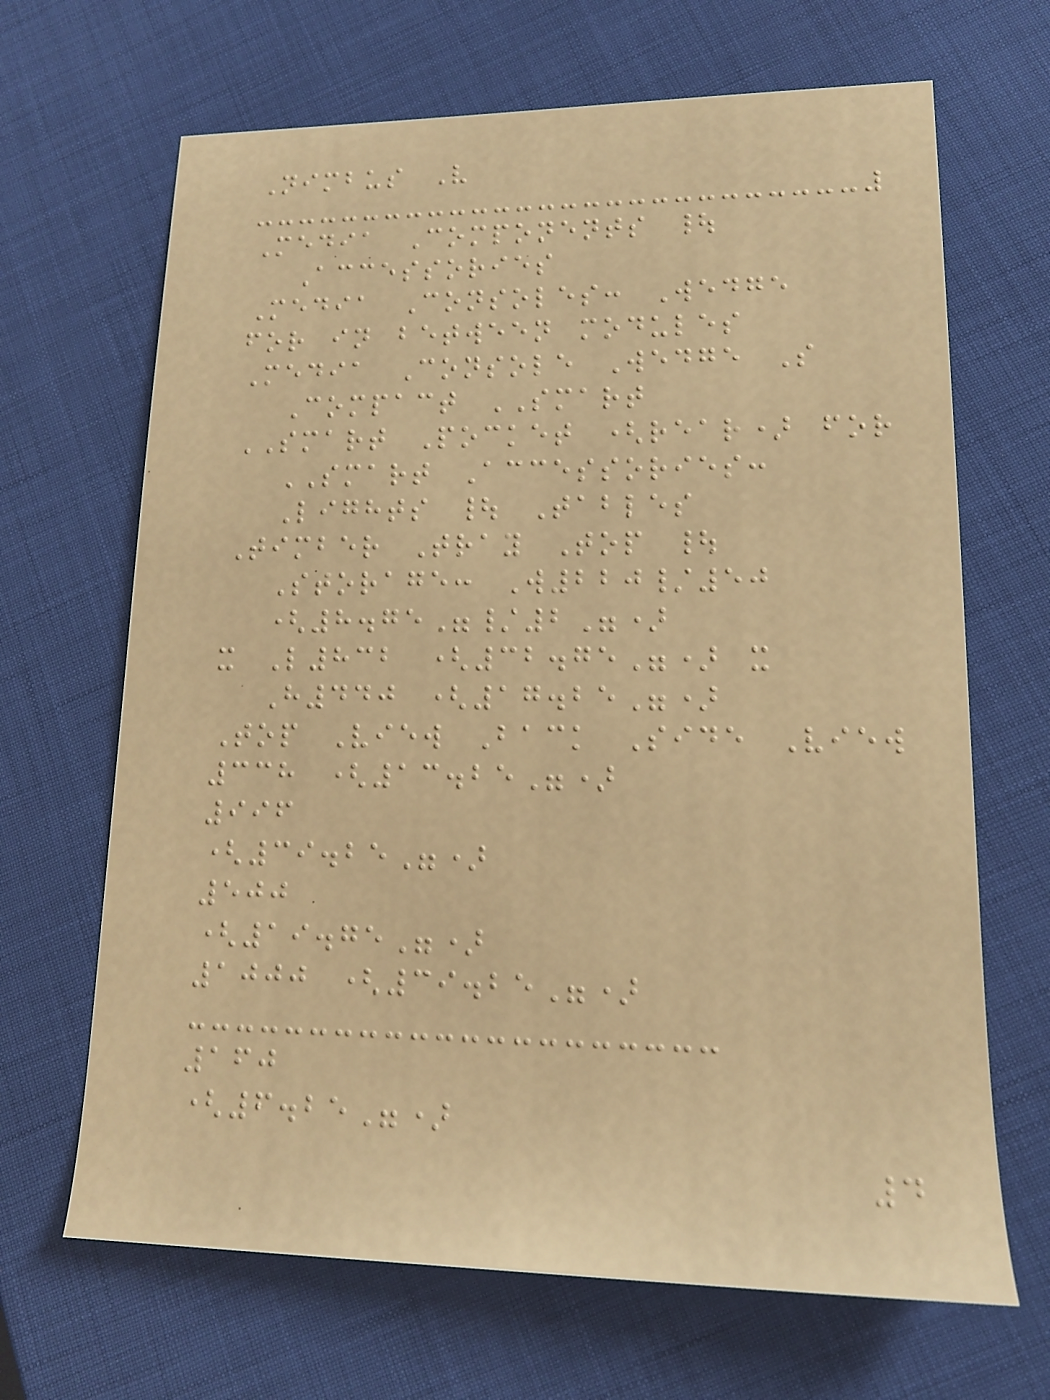Nimbus V
Media Components |
Accessories
Media Consoles: Wedge
for in between modules
Media Console Wedge S
Compact SMART
SMART Pocket (rear) for
SMART Accessories:
Lights | Tables
Timber Tray Top |
Storage: W220/50
(8.75"/2")
x L832 (32.75") x
H440 (17.25")
Top View Back Side View
338 (13.25")
996
(39.25")
500
(19.75")
1000 (39.25")
160
(6.25")
4
